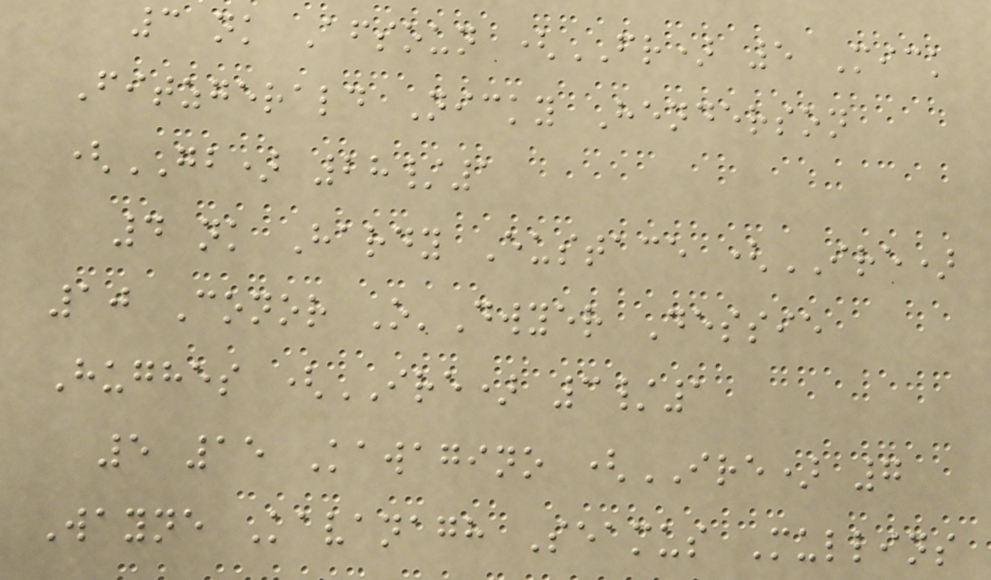3 nk Afsoun (FR) 5 Mick
Fitzgerald Nicky Henderson
(GB) 28/1
4 nk Hardy Eustace (IRE)
10 Conor O'Dwyer Dessie
Hughes (IRE) 3/1
5 15 Kawagino (IRE) 7
Wayne Kavanagh Seamus Mullins
